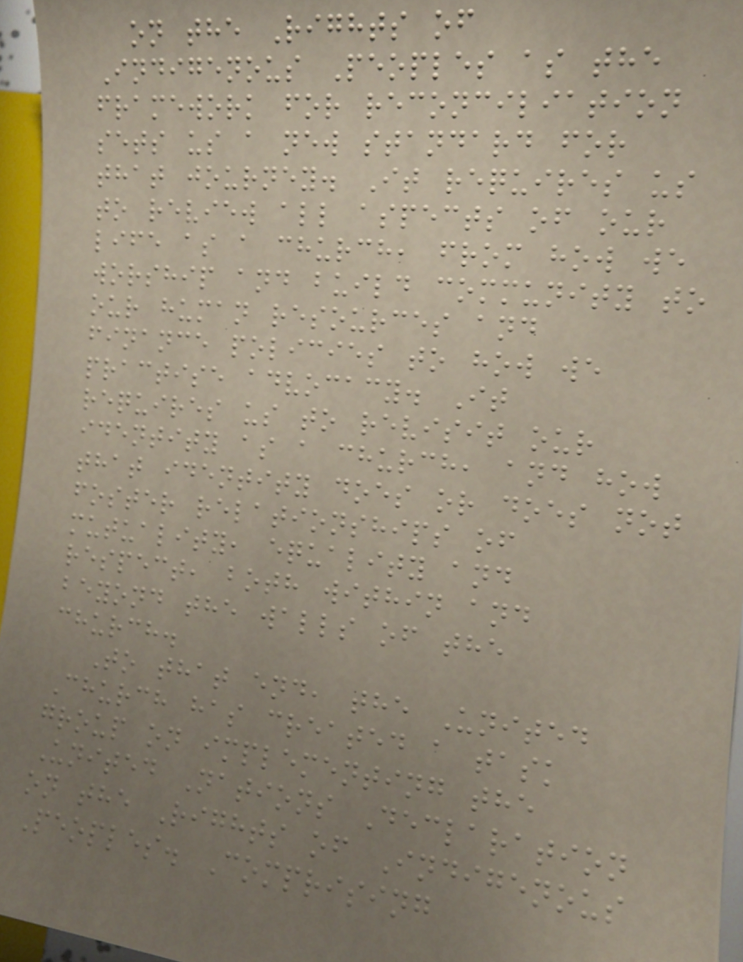on the Rights of
Indigenous Peoples as the
framework for reconciliation
sets us a new standard for
that journey. It requires us
to review all aspects of our
life as a church, from how we
worship and build community to
our human resources and
finance policies to how we
practise advocacy. It
requires us to revisit our
identity as a church, and how
that identity does or does not
foster relationships of
mutuality, equality and
respect, both within and
beyond the walls of the
church.
To that end, the United
Church has created a task
group on implementing the
United Nations Declaration
on the Rights of Indigenous
Peoples. Comprising
